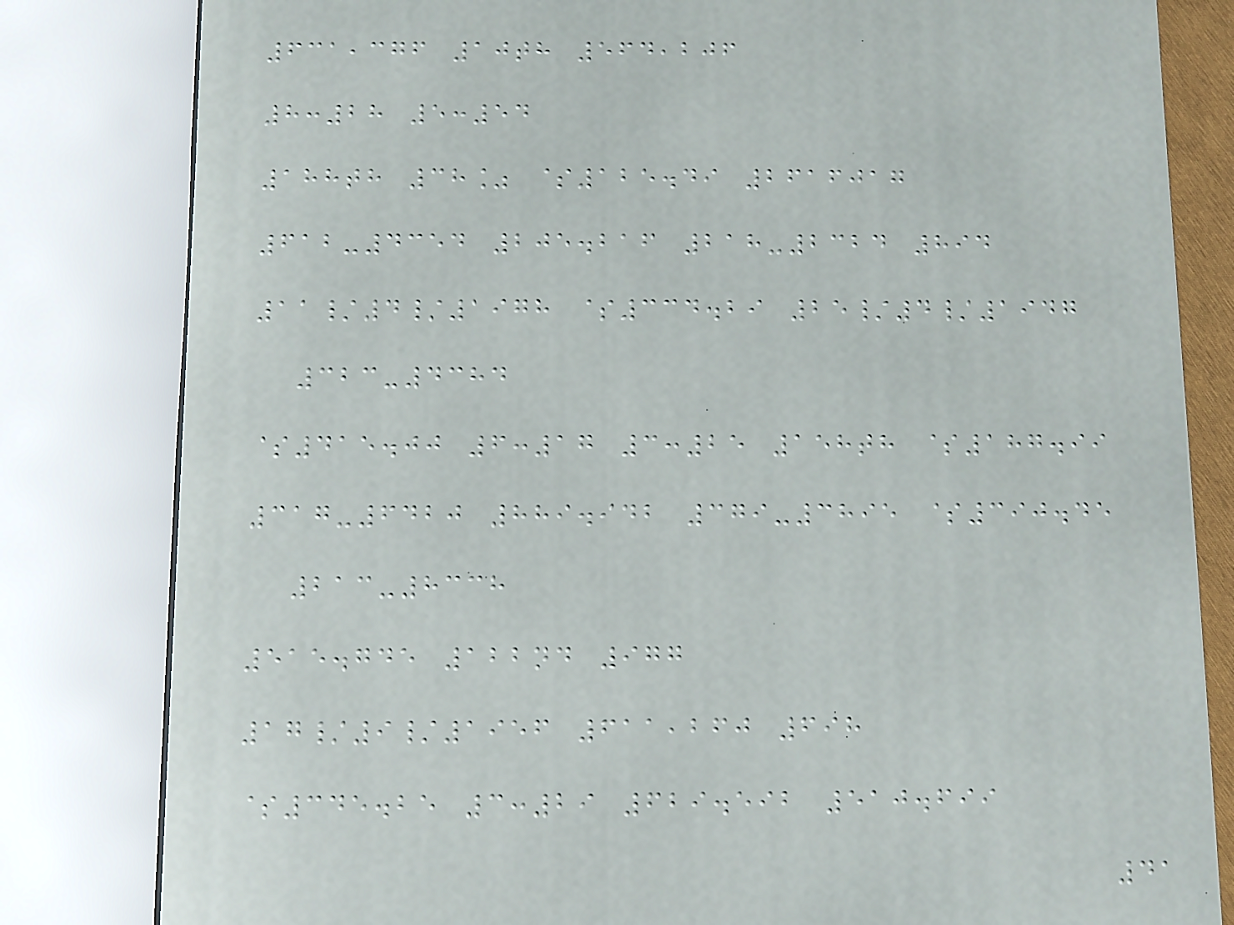631,376 10th 564,206
8:28 5:54
188th 38% $125.49 2616017
612-4354 205.216 218-2324 894
11/4/1978 $334.29 25/4/1947
323-4384
$415.00 6:17 3:25 158th $187.99
317-6420 889.942 379-3895 $390.45
213-8338
515.745 122nd 977
17/9/1956 611,260 698
$345.25 3:29 629.592 510.699
41
